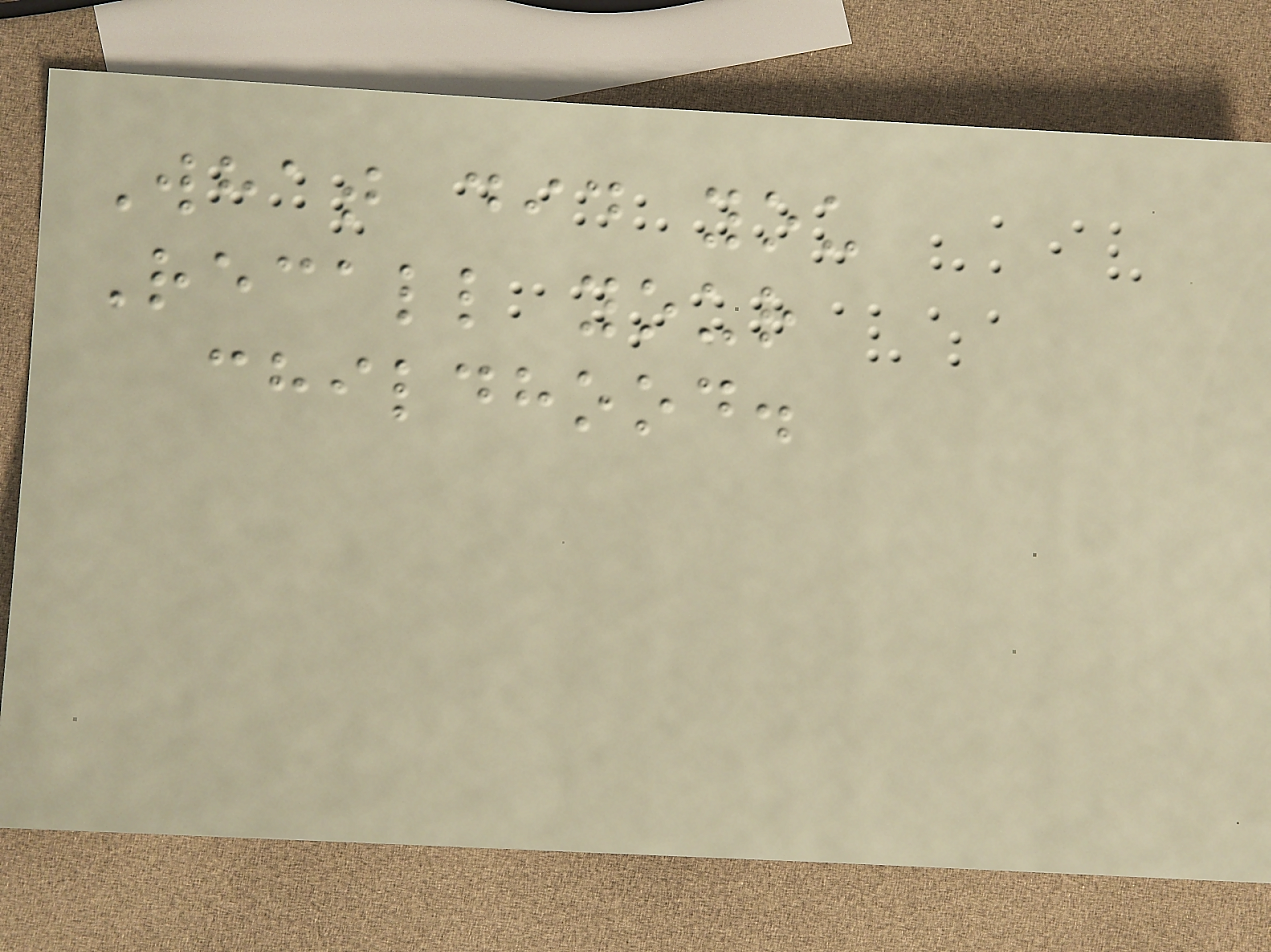What did you
Recall your
childhood.
